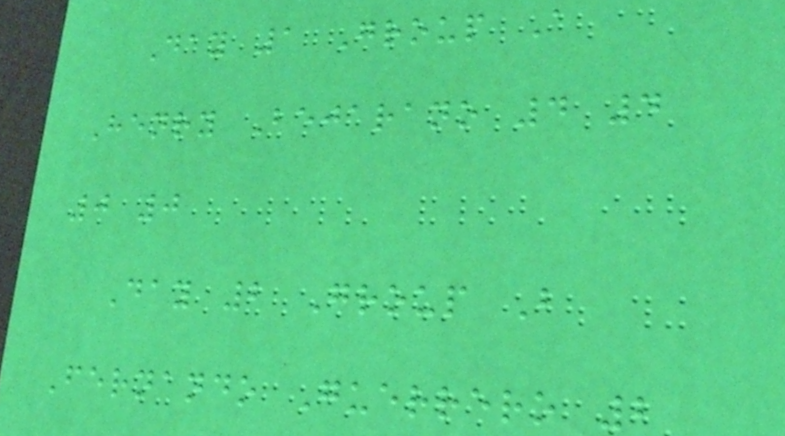Day 1 Group A
Henry Bejarano 4 4
0 0
Day 2 Group B
Fernando Guerrero 2
